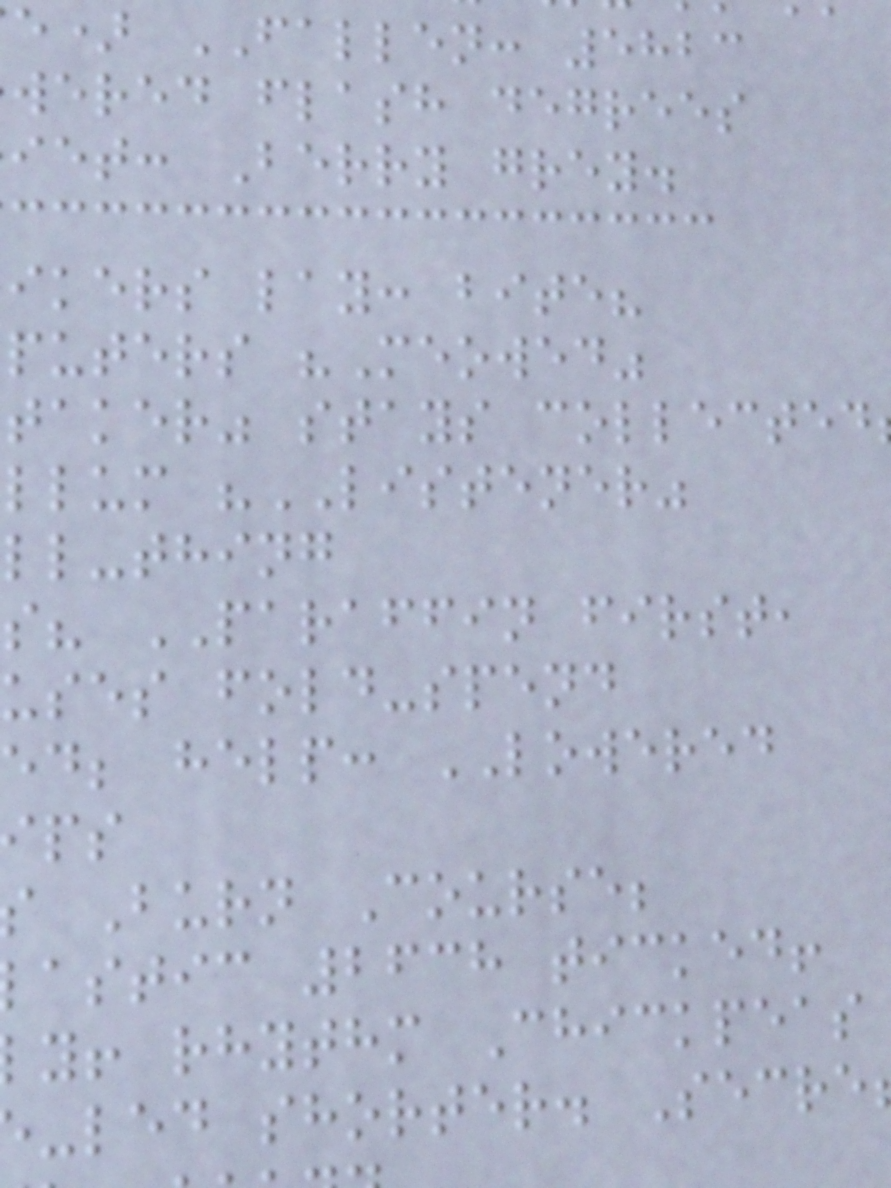e) FALLEN: 5823
wered flash degrees
iet: Berry grey.
ikers lay: bite?
puters "Meowed"
taker" stays collected
llum "LISTENER"
ll-thing
s? PARAFFIN first,
uses fold-spend
ed; help: LOWERED
Burn Course;
astic 2638 ticked!
y! rhythm Chickpeas
-led shorter. Secre
